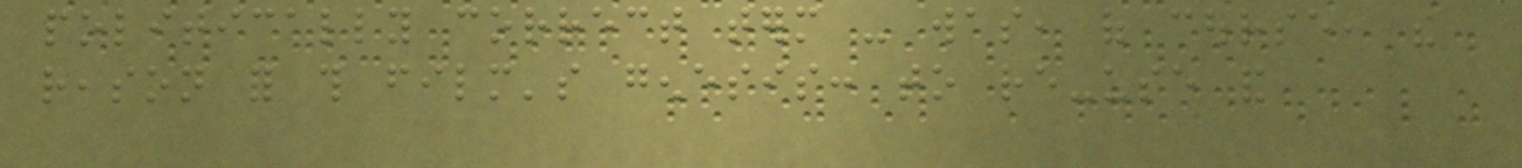politically correct term - was, of course, the
reason for this film's genesis: to re-use and
